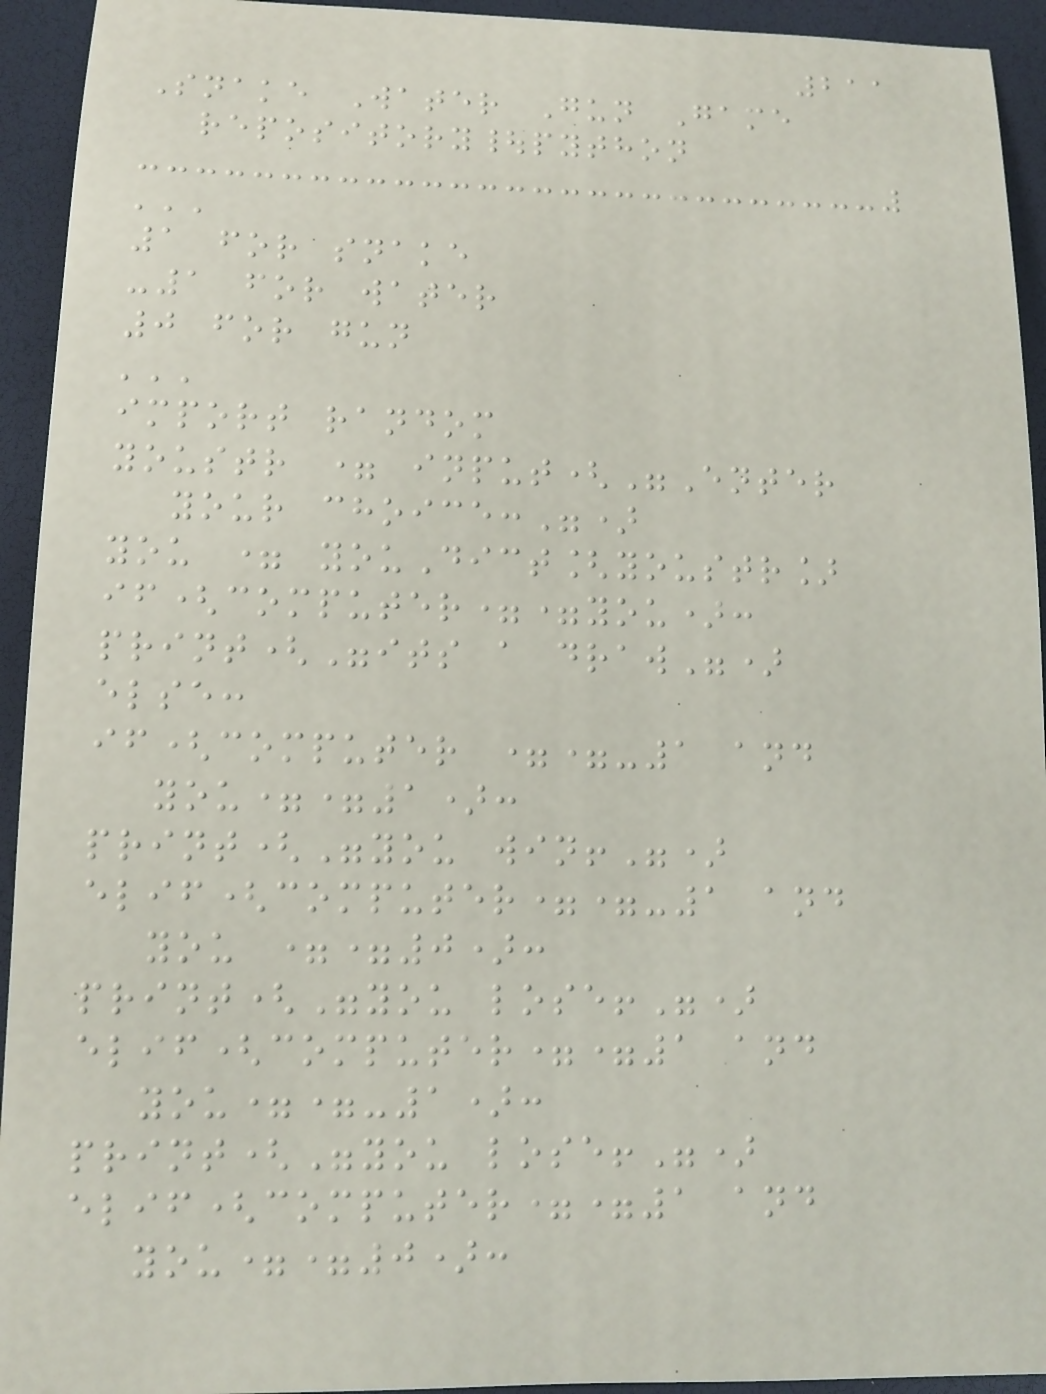211
Snake Water Gun Game
repository|python
'''
1 for snake
-1 for water
0 for gun
'''
import random
youstr = input("Enter
your choice:")
you = youDict[youstr]
if(computer==you):
print("its a draw")
else:
if(computer ==-1 and
you==1):
print("you win!")
elif(computer==-1 and
you ==0):
print("you lose!")
elif(computer==1 and
you==-1):
print("you lose!")
elif(computer==1 and
you==0):
